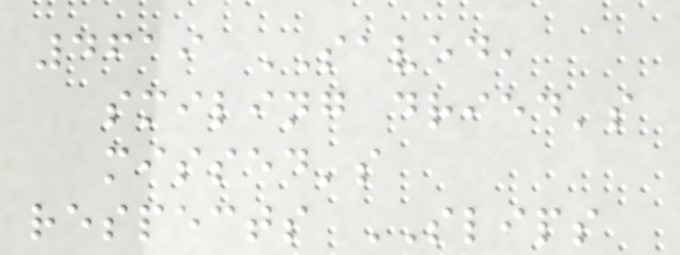4619 SAVED,
smiling dried's
missed's
respects SLIPS
